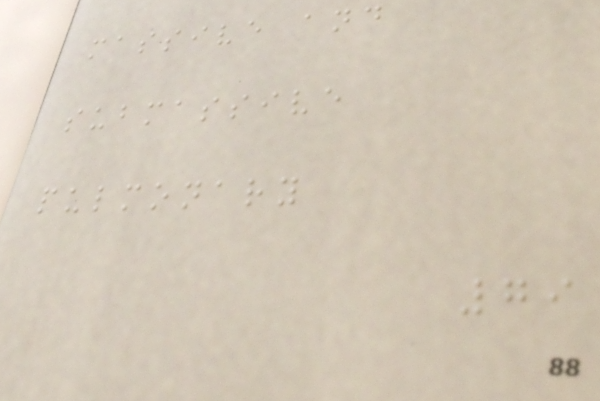massive and
submassive
pulmonary
79
